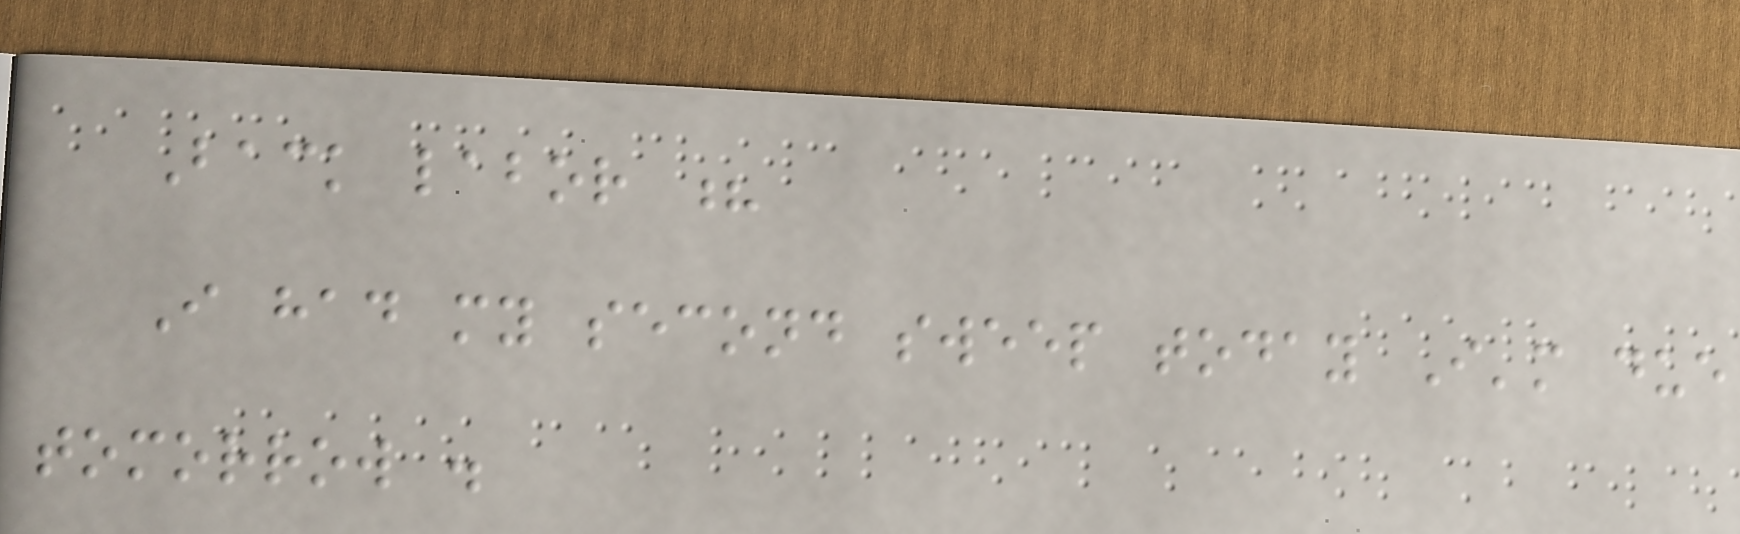Back labor ?
I had my second sweep today I'm due
tomorrow .
